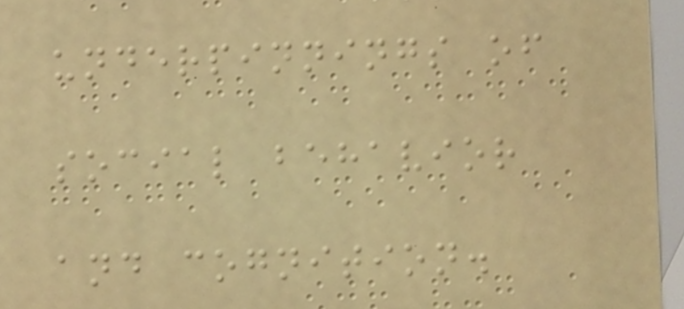underpinnings of
social behavior
and cognition.
